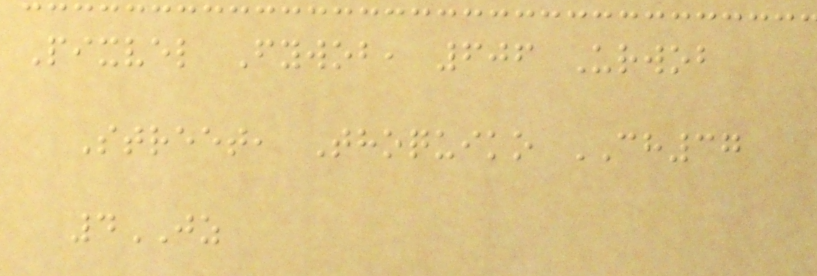Pixvel Fywob, 606 Urwob
Street, Thoquiko CH37
4JZ
